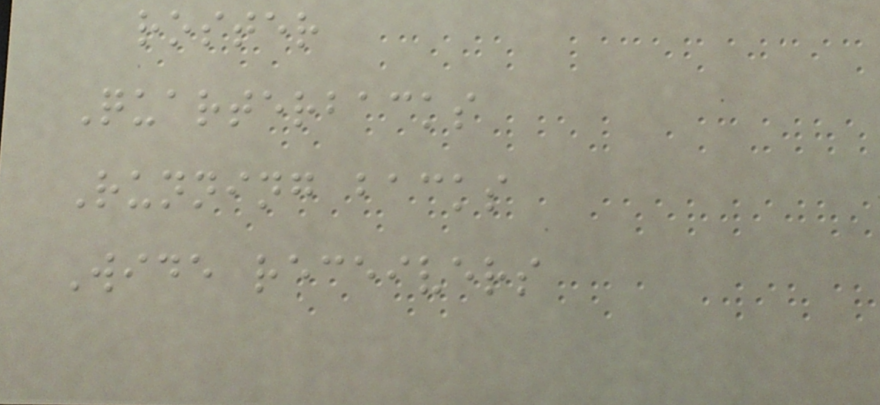roster
Quarterbacks
Running backs
Wide receivers
